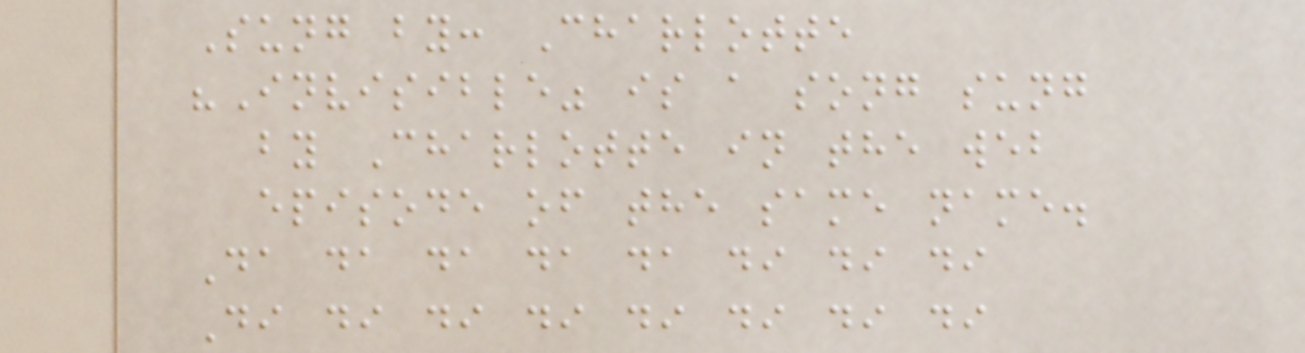Sung by: Charlotte
"Invisible" is a song sung
by Charlotte in the web
episode of the same name.
Da da da da da di di di
Di di di di di di di di
